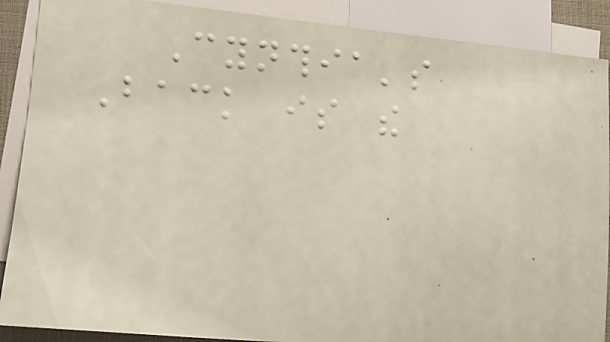Cynthia's
Back is the
